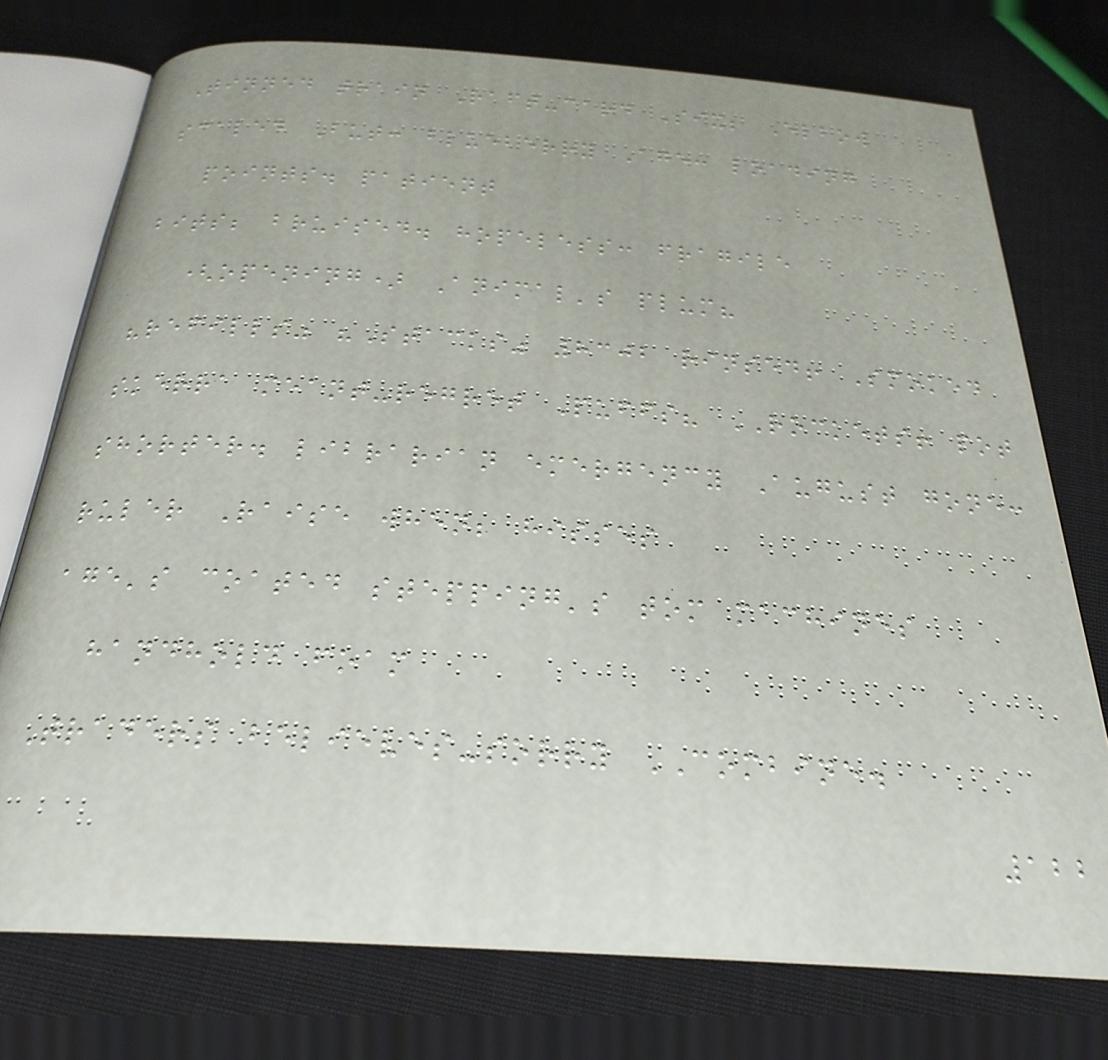Tinned train Raft-card Six; Elbow
scaled But: blueberry Age: loading
points. patient
bits; bruised. hopeless: fragile
(opening) Animal's plum?
"refills" "Stacks" 8302 rinsed! Smoked
skerra meant-regret Puffs? ROCKETS! pot
shorter. librarian emergency August gone:
ruler Raise when; hisses
age's coated stepping's tom machines
handhold foam
Traders believes-sorry COMBINE.
122
